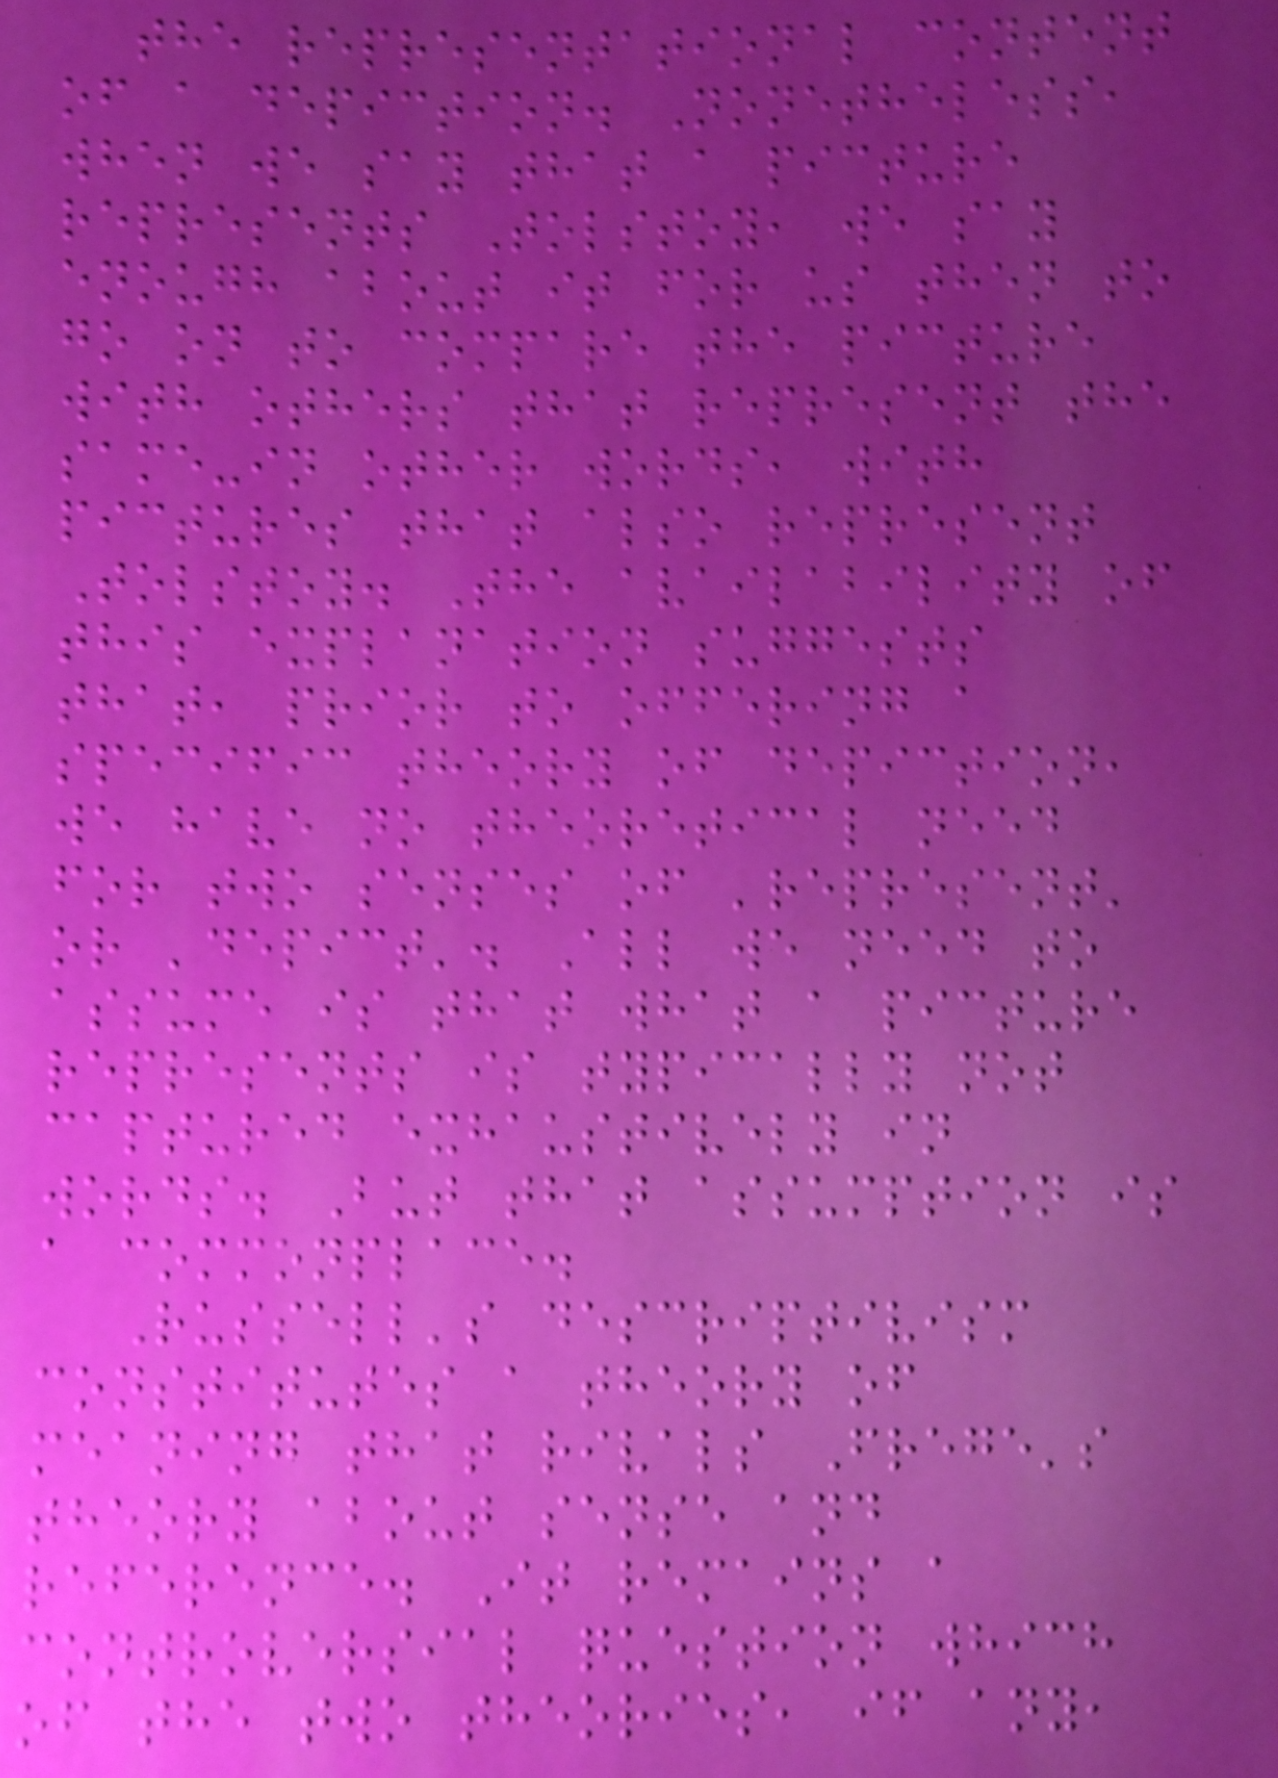the representational content
of a depiction. Nonetheless,
when we say that a picture
represents Tolstoy, we say
enough about it for us then to
go on to compare the picture
with others that represent the
same-in other words, with
pictures that also represent
Tolstoy. The availability of
this explanation suggests
that, prior to offering a
specific theory of depiction,
we have no theoretical need
for two senses of 'represent'
or 'depict'. All we need to
assume is that what a picture
represents is typically not
captured exhaustively in
words. But that assumption is
a commonplace.
Russell's descriptivism
constitutes a theory of
meaning that rivals Frege's
theory about sense and
reference. It remains a
controversial question which
of the two theories, if any,
